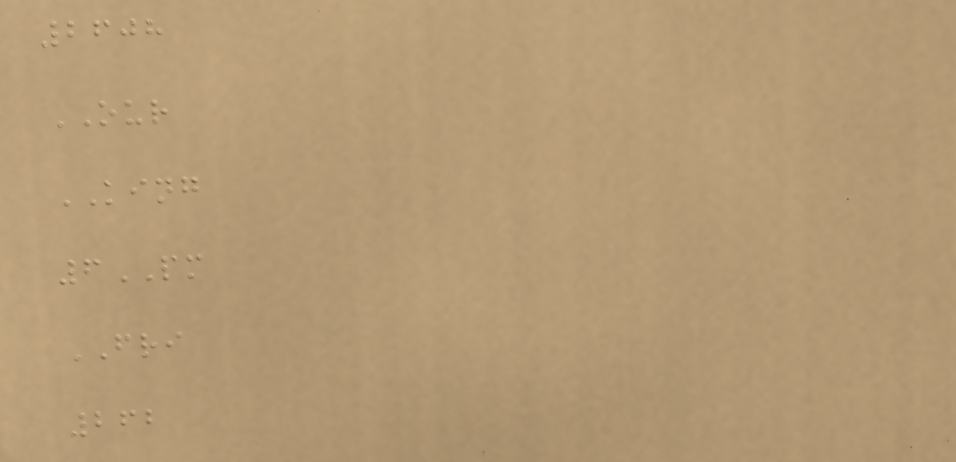2608
OUR
KING
6PM
FRI
262
